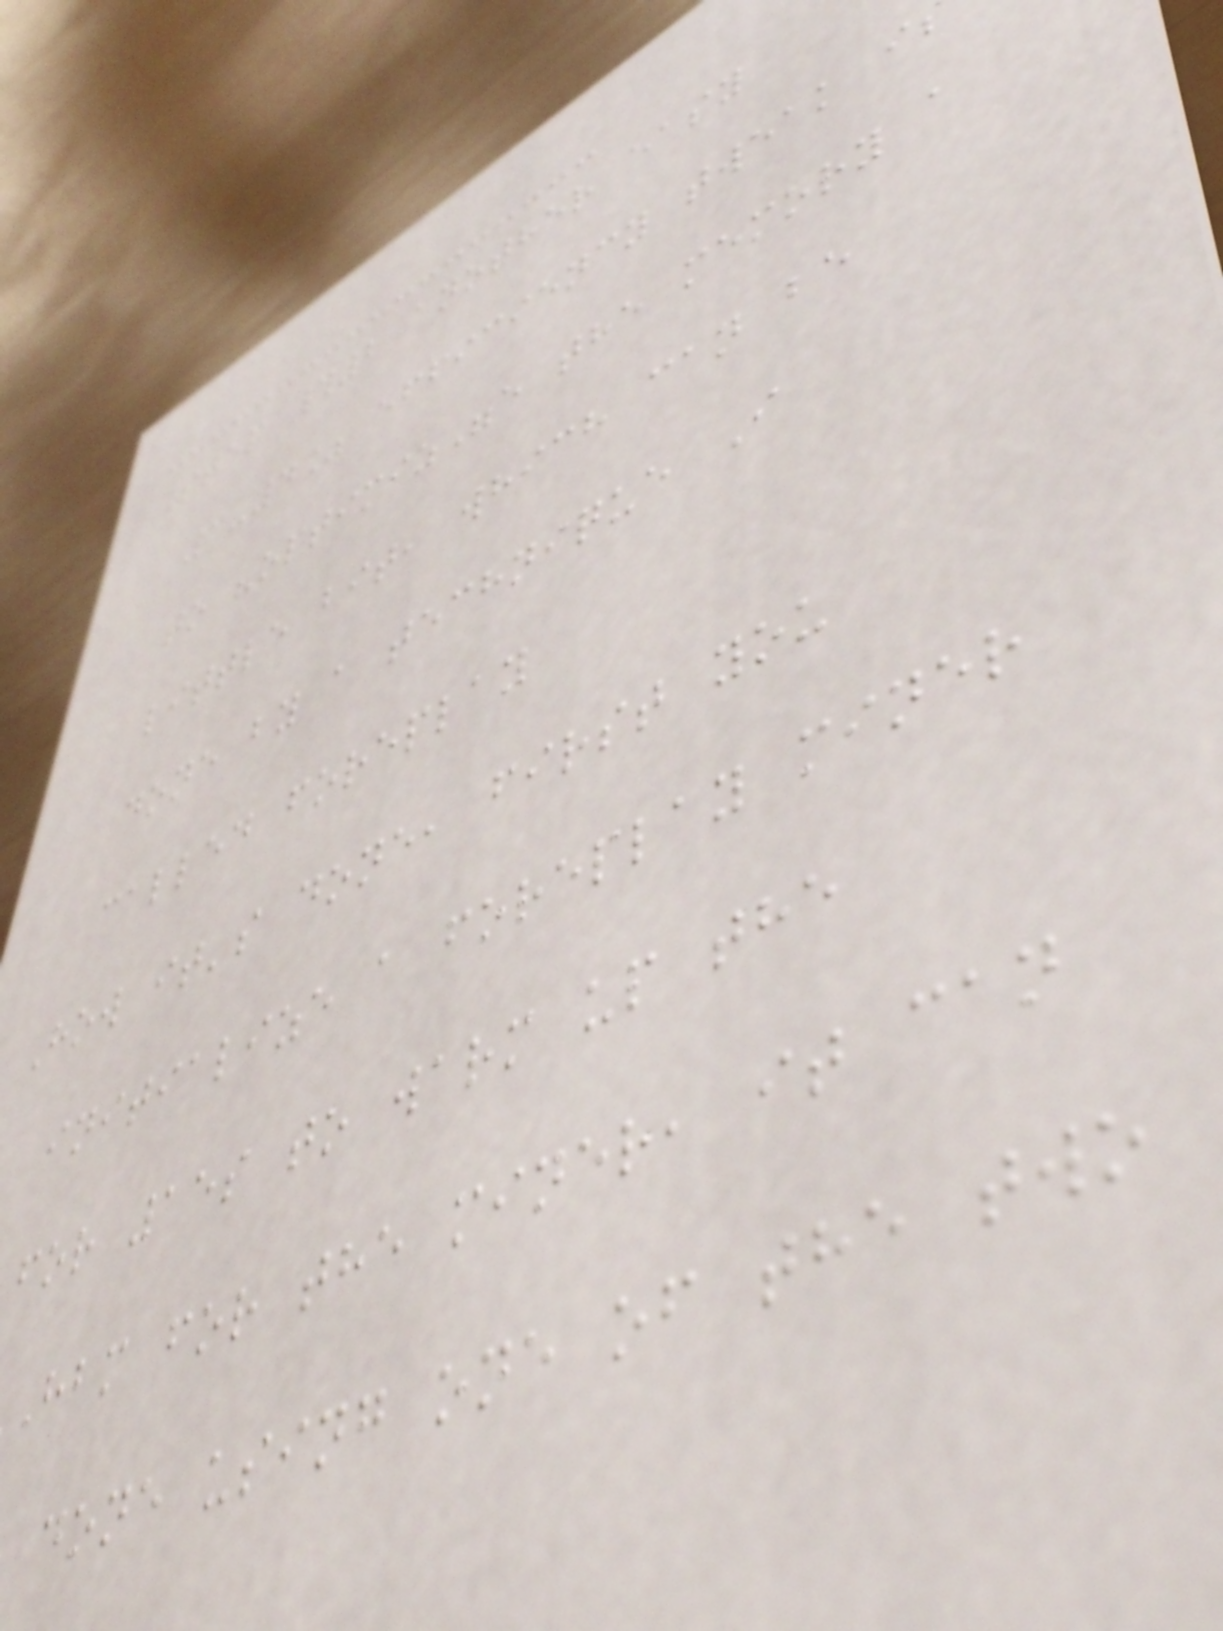Step #2 another easy
3-4% efficiency tweak i
to "optimiz"e the memory a
little bit, which can be
done by a technique I
called foreplay
How it's done, first you
initialize a foreplay miner
for 15s to warm up the
hbm for the miner, it can
done using one of the two
